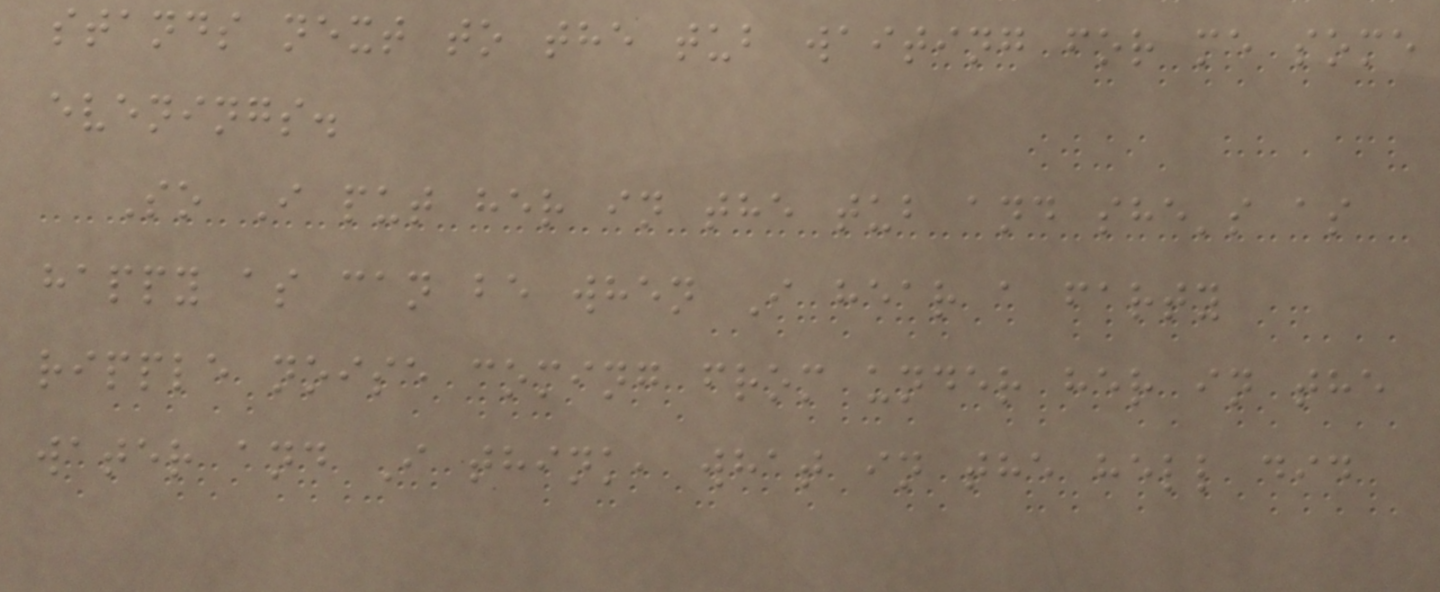stands next to the tub waiting for me some
evenings.
So I put her in the tub and she's as
happy as can be when I hear a farty
ripple noise coming from under her in the
water and I think, what in the hell did
